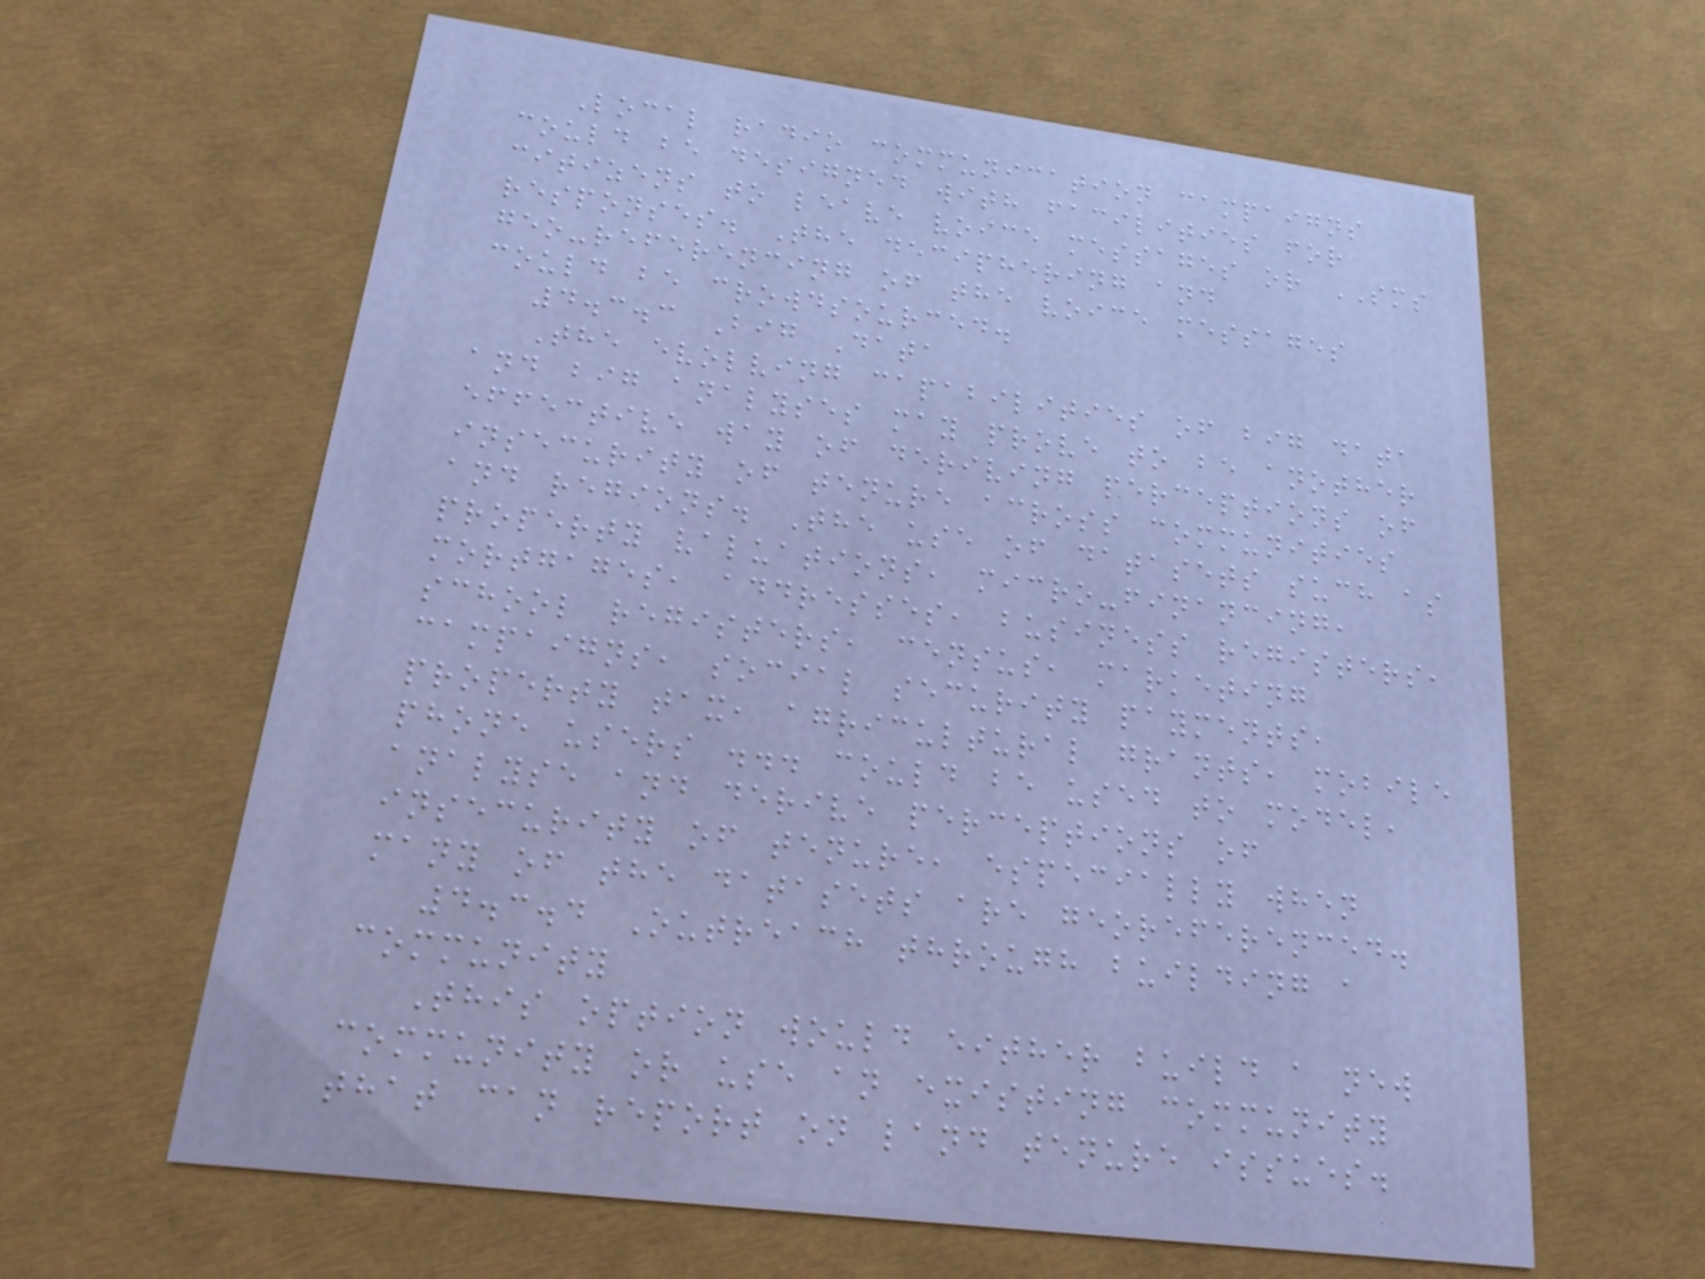Local radio communication campaigns
could be designed with facilities for
citizens to leave voice messages or SMS
responses. The deciphering and
geo-referencing of the voice messages
could be crowdsourced.
4.3.3 Big Data
The evolving capabilities of big data
and big analyses may prove to be another
effective way of deriving perceptions of
insecurity of tenure across communities
and regions. The use of datasets such as
property valuations, micro-financing,
mortgages, addresses, business registers,
school registers, census, marketing
campaigns, social security payments,
property tax, agricultural grants, mobile
phone users ... could be used to model,
analyse and derive perceptions of
insecurity of tenure, especially when
many of the datasets are georeferenced.
4.3.4 Outreach through building a
community
This option would either build a new
community or use an existing community
that can report on land tenure issues.
